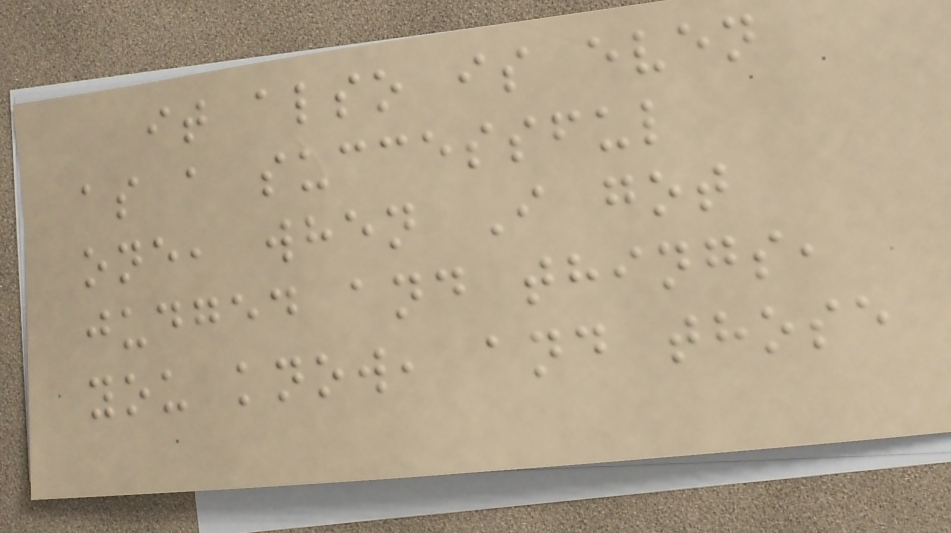it also is even
as a successful
one, when I got
judged and things,
you know, and those
